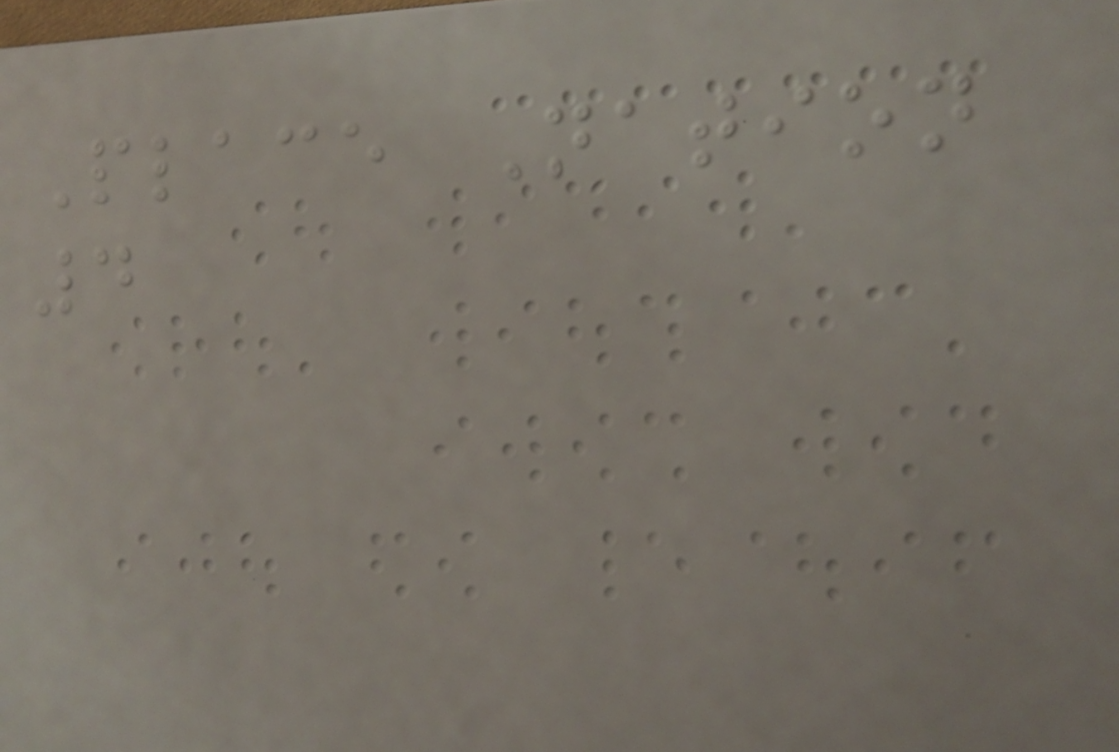Place Nation
4
